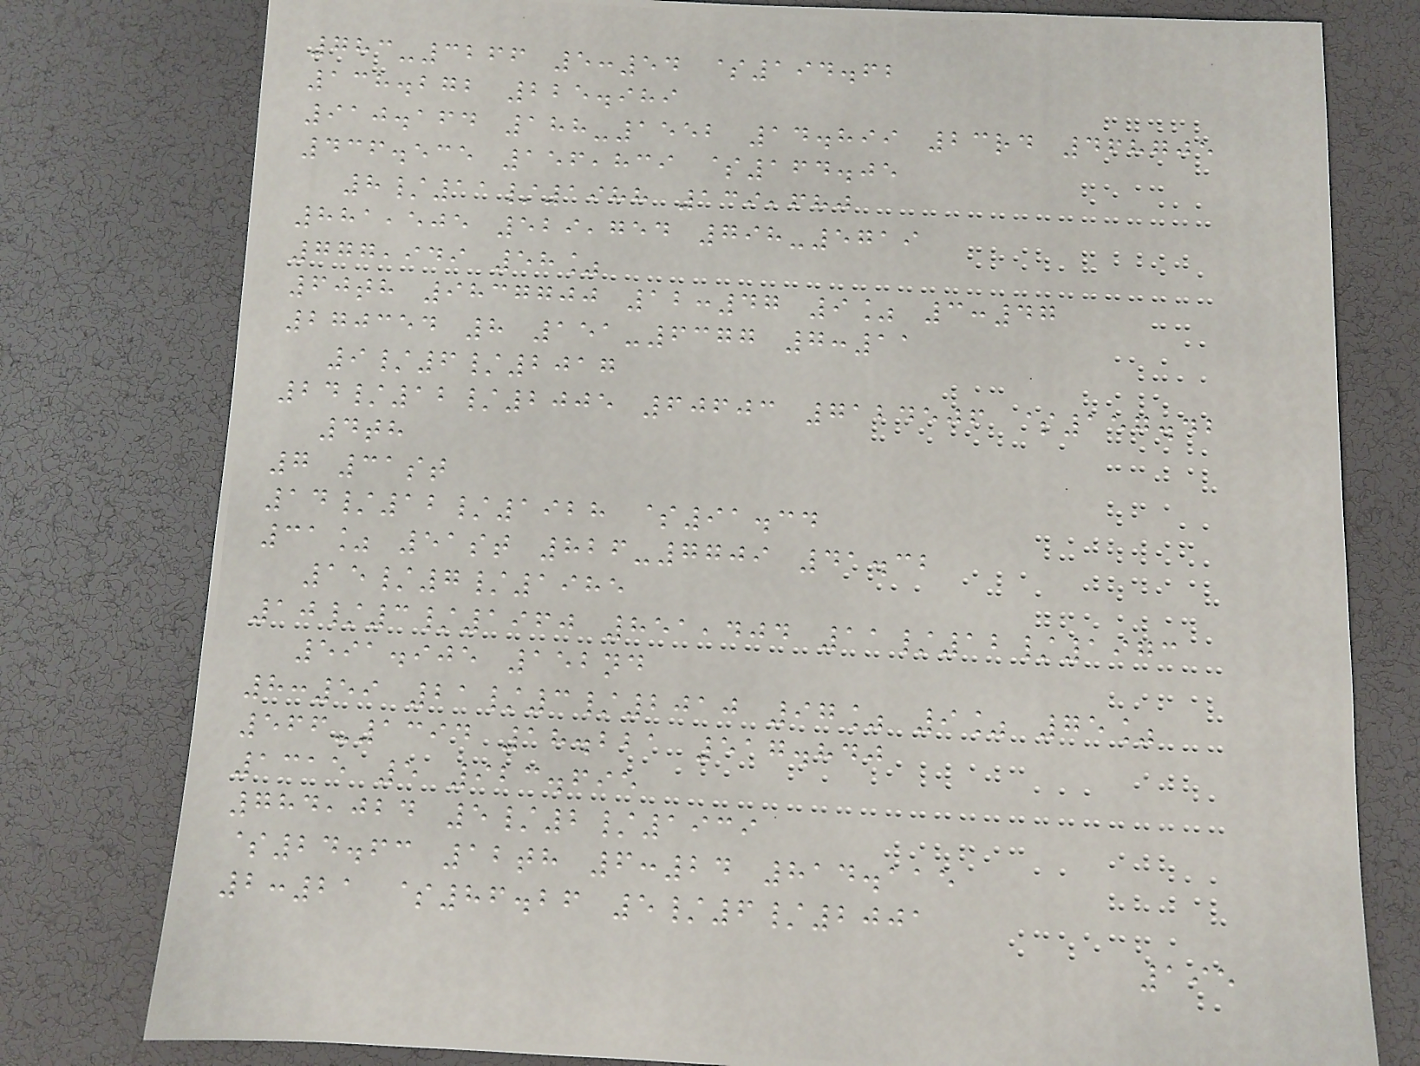783-3266 5:54 $194.62
138.272 225.989
910.164 188-1552 14.899 23rd 468705
436.535 156,839 $164.05
8/11/1988 139,680
881,505 529,754 798-5719
777,949 58%
60th 9837700 12:47 9% 3:47
270354 8 151-6377 7:11
9/6/2017
24/12/2005 60603 7124506 $157.42
4th
7 31st
14/12/1928 $91.34
31% 51st 826-7709 41.32
15/7/1985
10/3/1960 851,404 11/12/1973
591.905 152nd
8:59 21/3/2010 97% 9% 75%
566-1394 18.221 517.840
1315 5 923.695
784,024 5/2/1939
$24.63 12th 6:24 814.115
2:21 $86.26 5/6/2001
195
